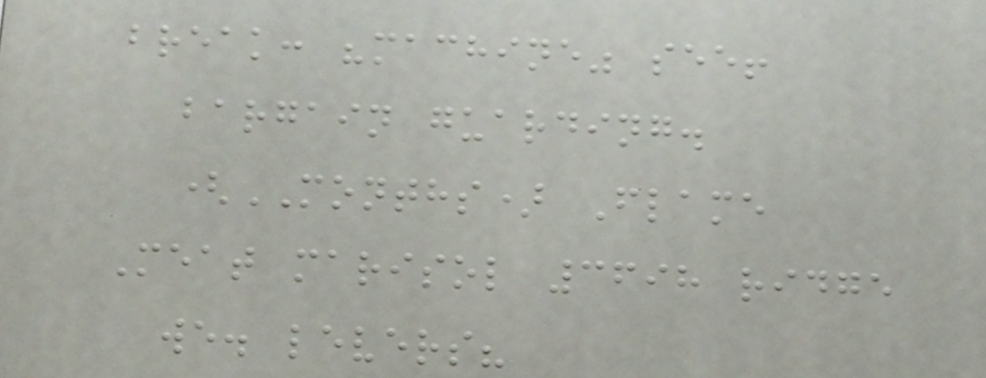break: "machine" see!
bargain guarding.
(MONTHS) Flame
Meat marisol 3698 ridge
we. levers?
